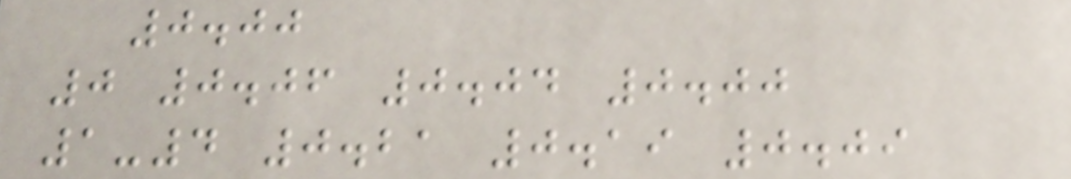0.00
0 0.06 0.04 0.00
1-4 0.21 0.19 0.09
